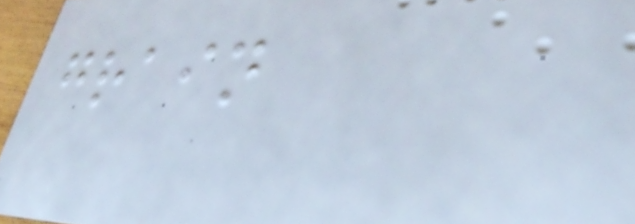grain
